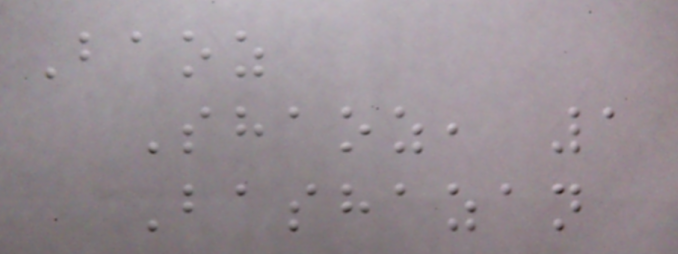Baoz
Shaoz, 1
Bashazan
